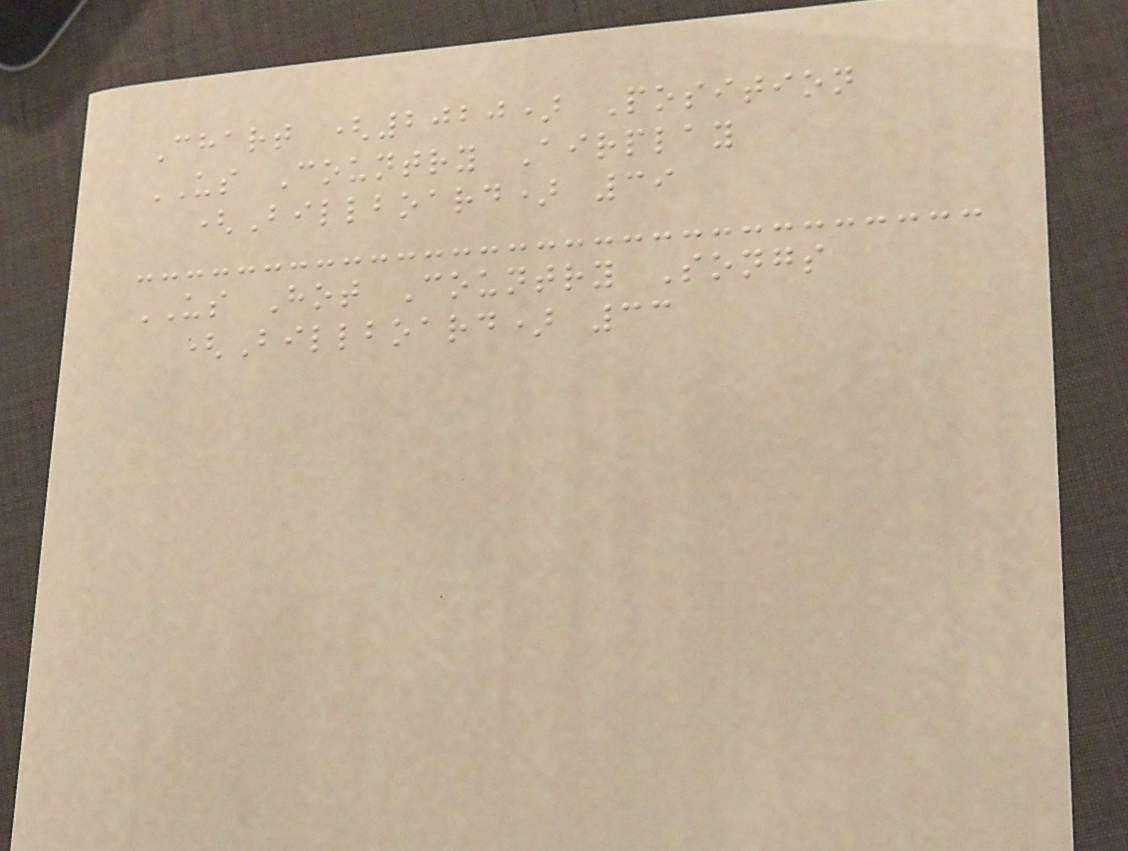Chart (2020) Position
US Country Airplay
(Billboard) 39
US Hot Country Songs
(Billboard) 33
